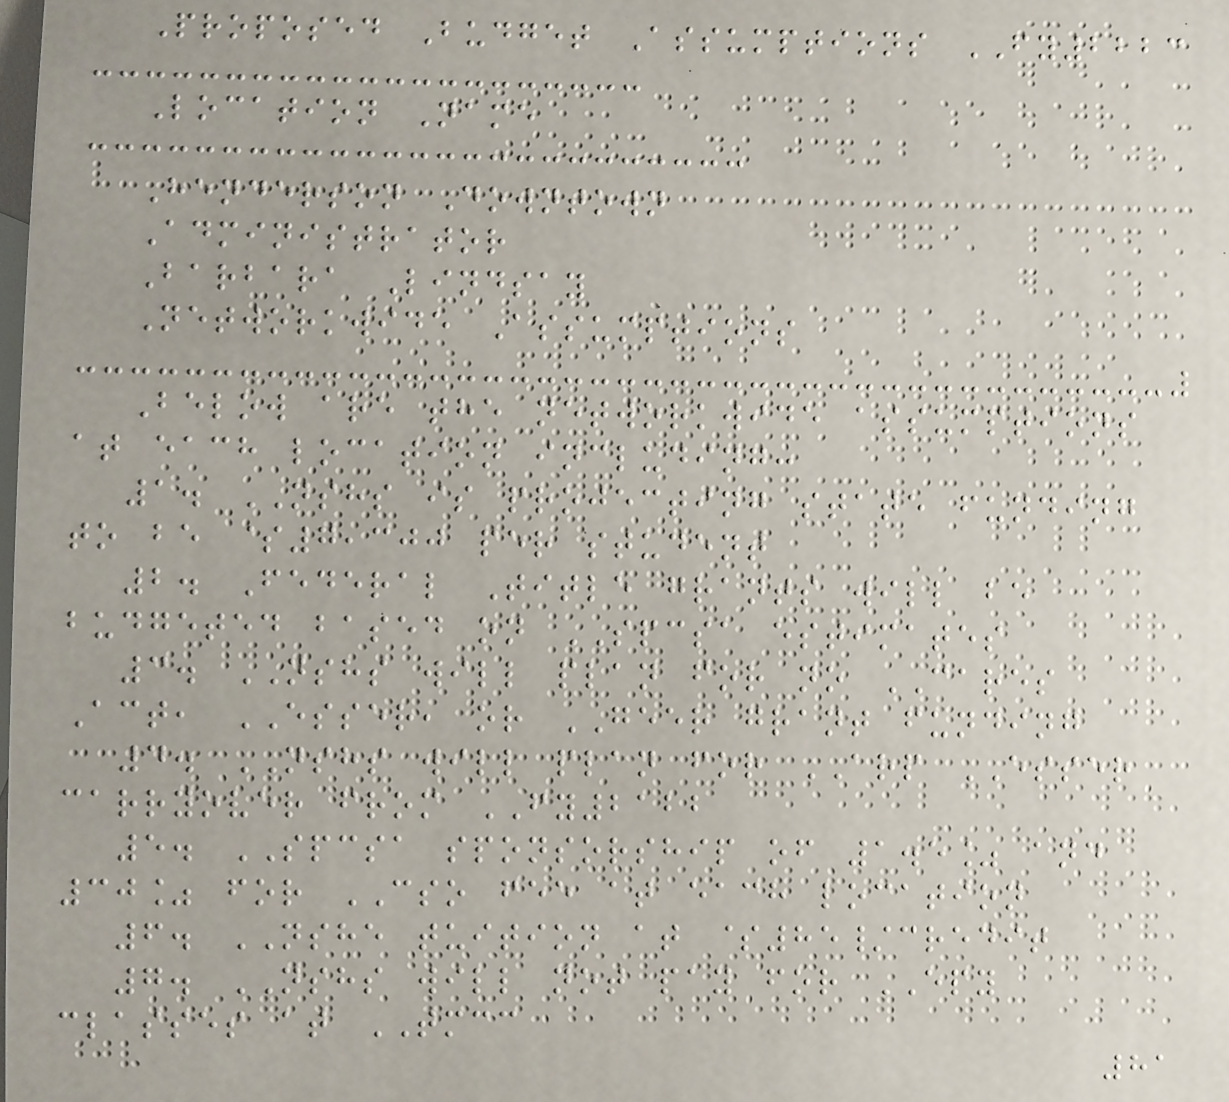Proposed Budget Assumptions FY2223
Location Name
Henderson Downtown
Administrator
Barbara Lindsay
Networkwide Assumptions
Below are the networkwide assumptions
at each location including:
1. NSHS is projecting state funding
to be $7,300 per student
2. Federal Title grants will be
budgeted based on SPCSA estimates
3. NSHS will plan for no CARES
Act, ESSER, or GEER grant funding
4. NSHS will plan for ARP ESSER
carryover from FY2122
5. SPCSA sponsorship of 1.5% and
30% for CSO fee at each location
6. NSHE tuition at $85/credit
7. NSHS will not pay for EPY
classes at TMCC
81
